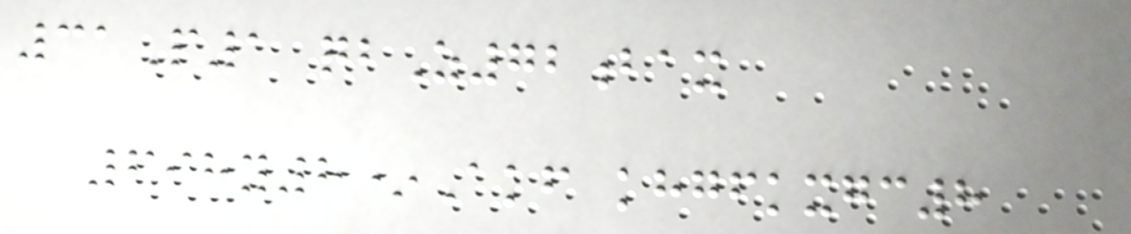31P1 qbZ72bax
698y8*Akf khgfkxgc8
